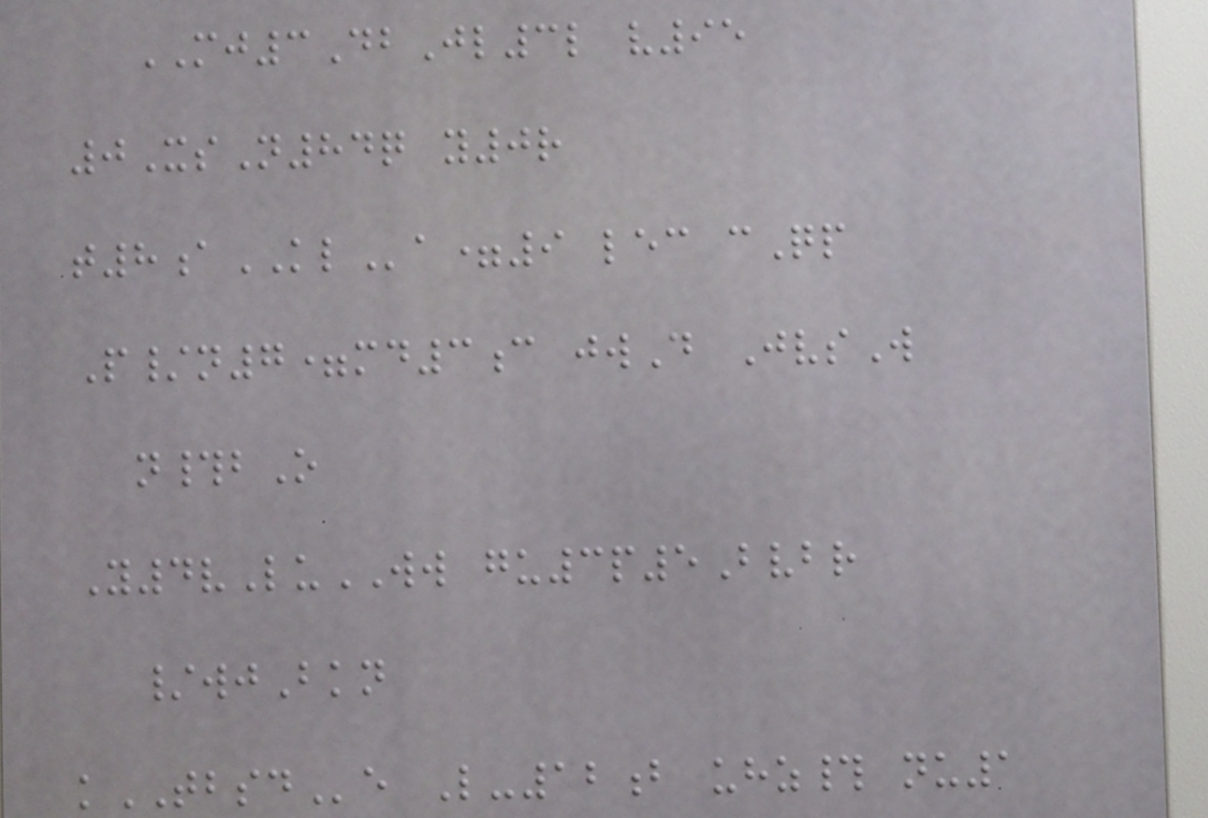MJ3DbJl3l v95
0XsN84q y0r
t8aKLa=9 lec cQp
P/n7=md3c jwD JvsW
n#bO
Y4vLuWW gu3p5Bvbr
/wjBkn
kTBSDe L-12b uhz# nu1
